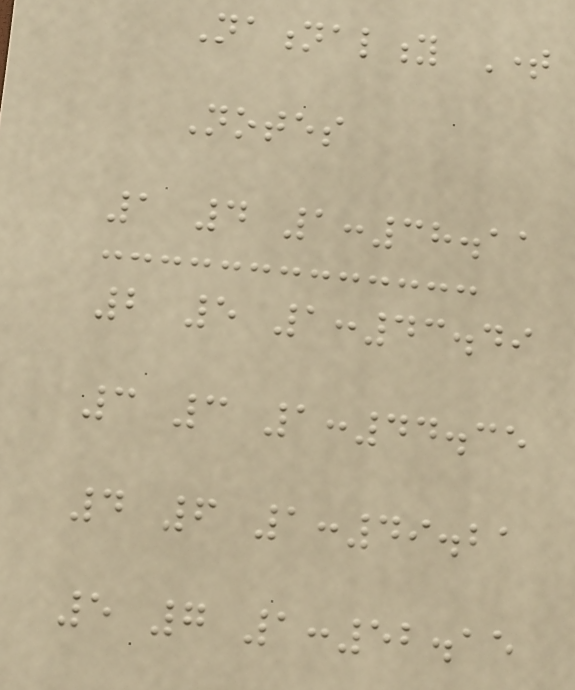Nationality Time
Notes
1 4 1:38.11
2 5 1:43.49
3 3 1:44.35
4 6 1:49.21
5 7 1:52.15
